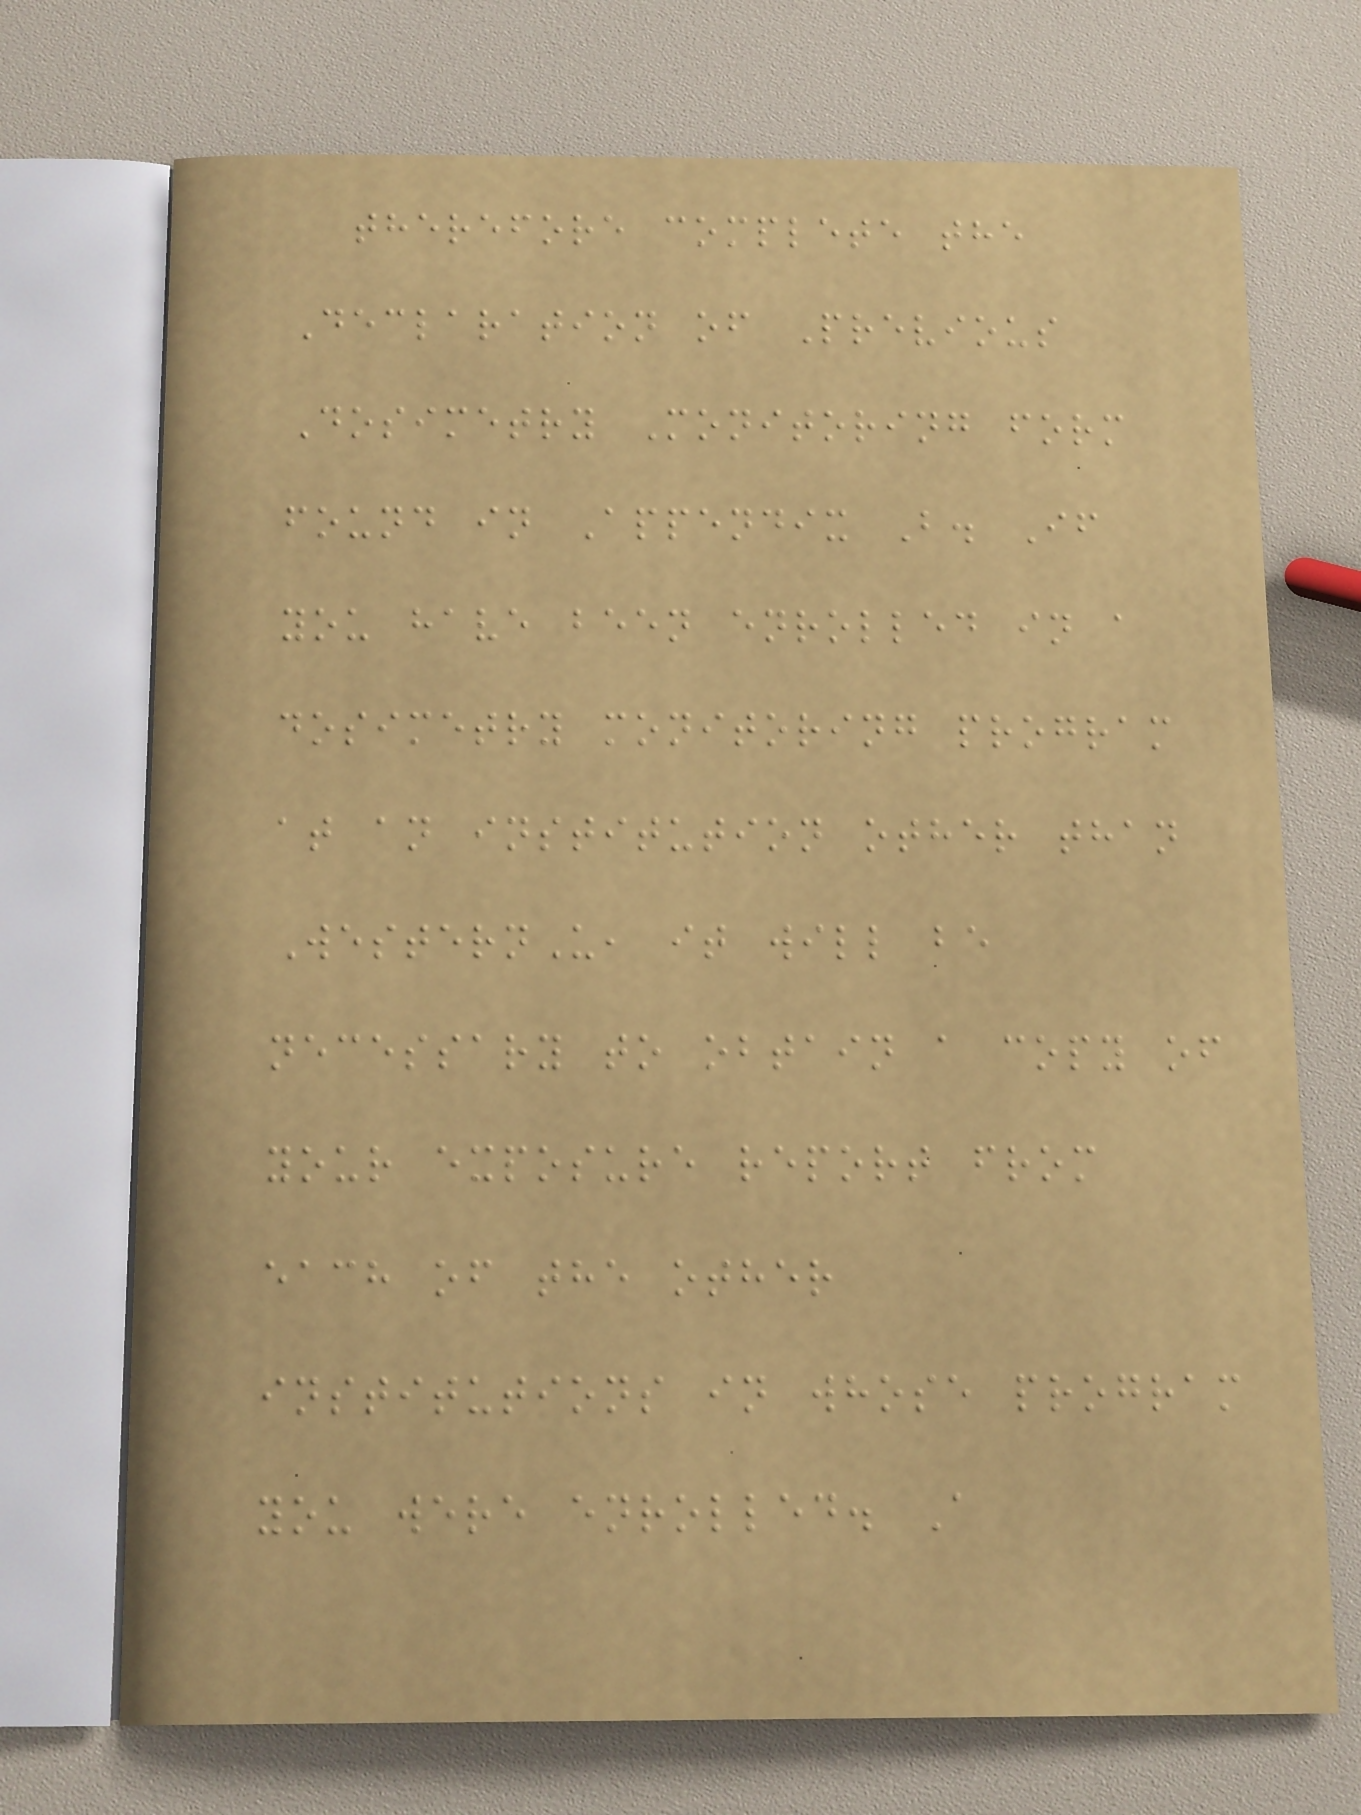therefore complete the
Declaration of Previous
Dosimetry Monitoring form
found in Appendix B. If
you have been enrolled in a
dosimetry monitoring program
at an institution other than
WesternU, it will be
necessary to obtain a copy of
your exposure report from
each of the other
institutions in whose program
you were enrolled. A
